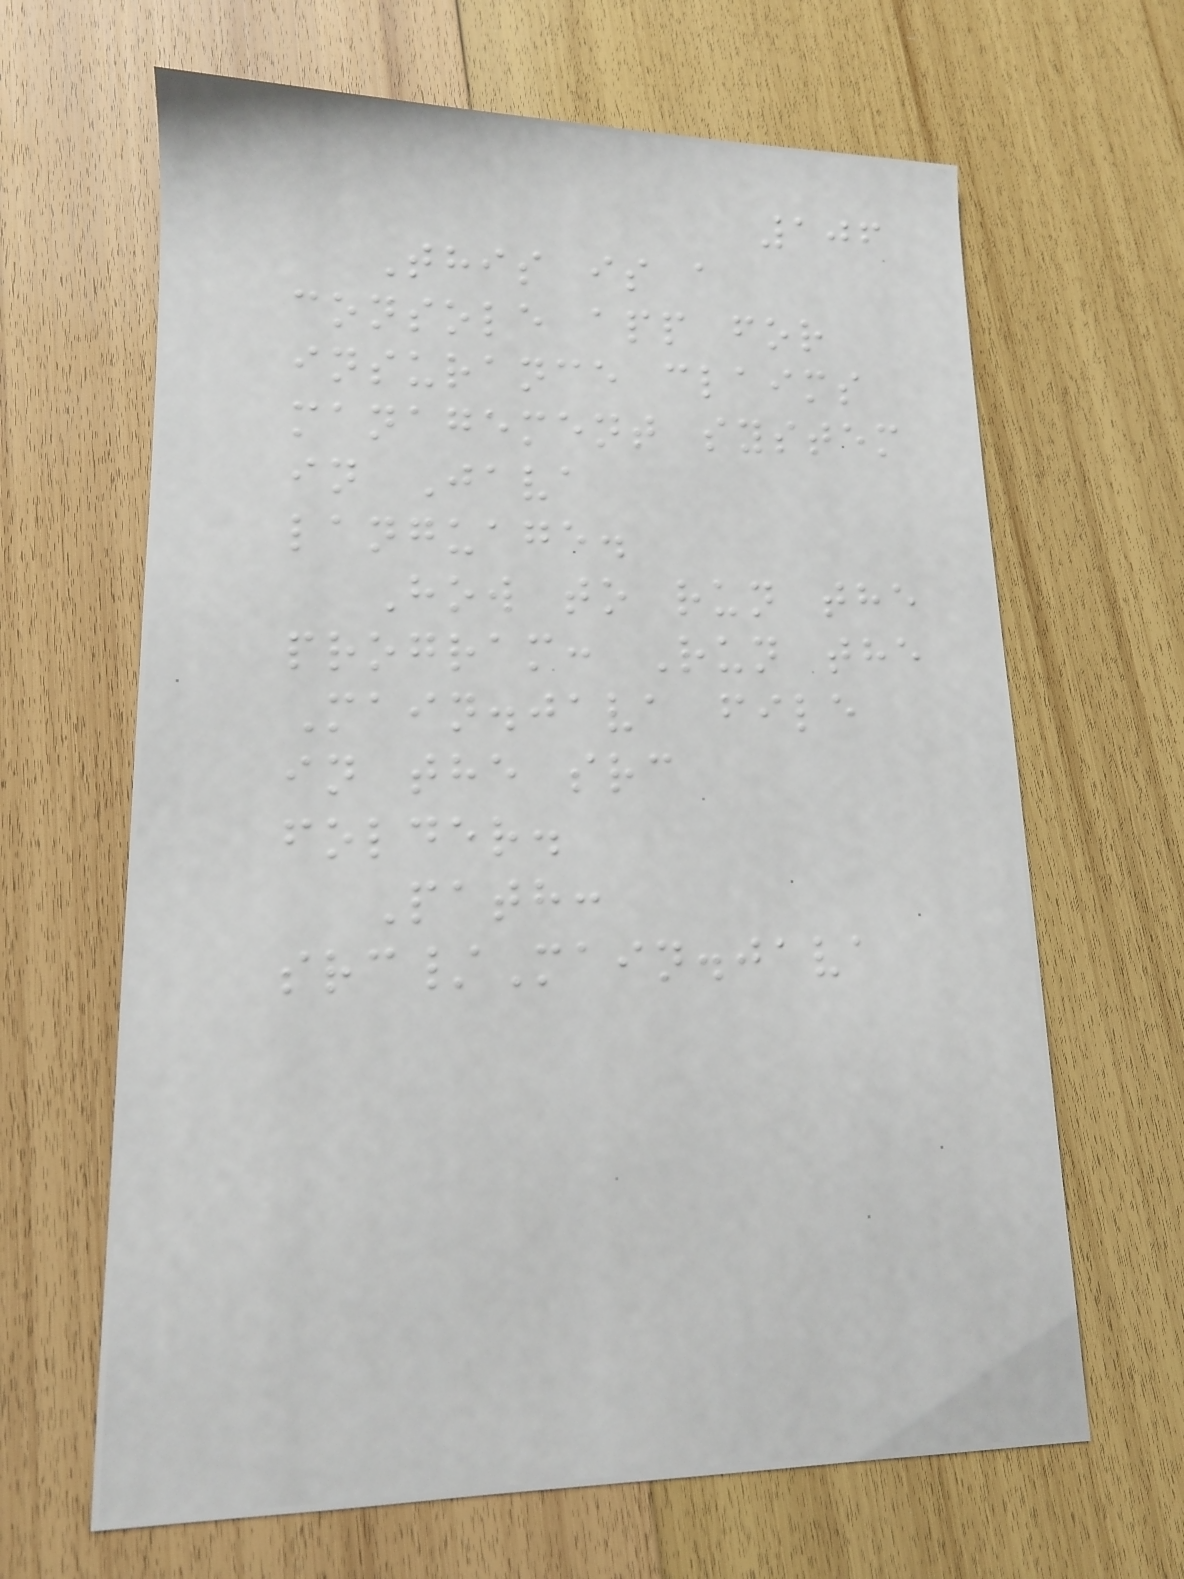106
This is a
console app for
insurance claims
management system
in Java
language.
How to run the
program: Run the
Main.java file
in the src
folder.
Path:
src/Main.java
